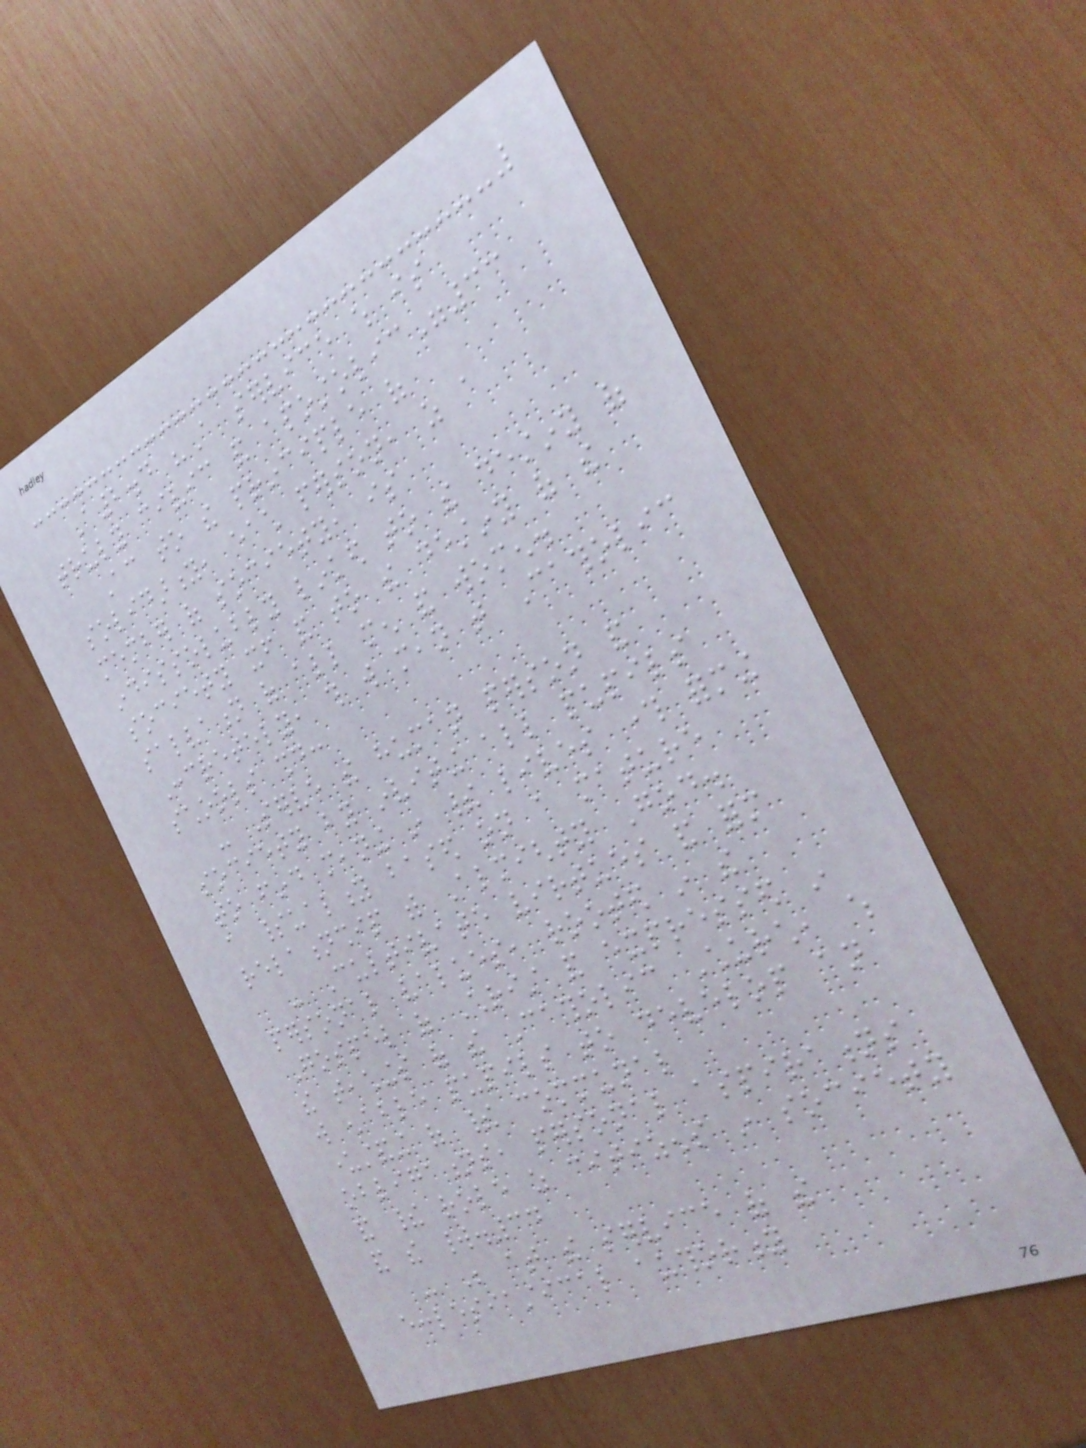A2.4 "A service which is
truly civic and apostolic"33
According to the principle of
solidarity, each person, as a
member of society, is
indissolubly linked to the destiny of
society itself and to the destiny of the
salvation of all men and women.
Concretely, this will mean that Catholic
schools should:
- Serve the human person and
society by inviting all pupils
to find meaning in their lives through forming
a spirituality based on a mature
relationship with Almighty God.
- Cultivate virtues and form
personal values, rooted in the
Gospel of Christ and expressed in
the teachings of the Catholic Church, which
will enable pupils to develop an
understanding of their communal
obligations, personal aspirations
and their role as citizens in society
and the world.34
- Be at the service of the
ecclesiastical authority
